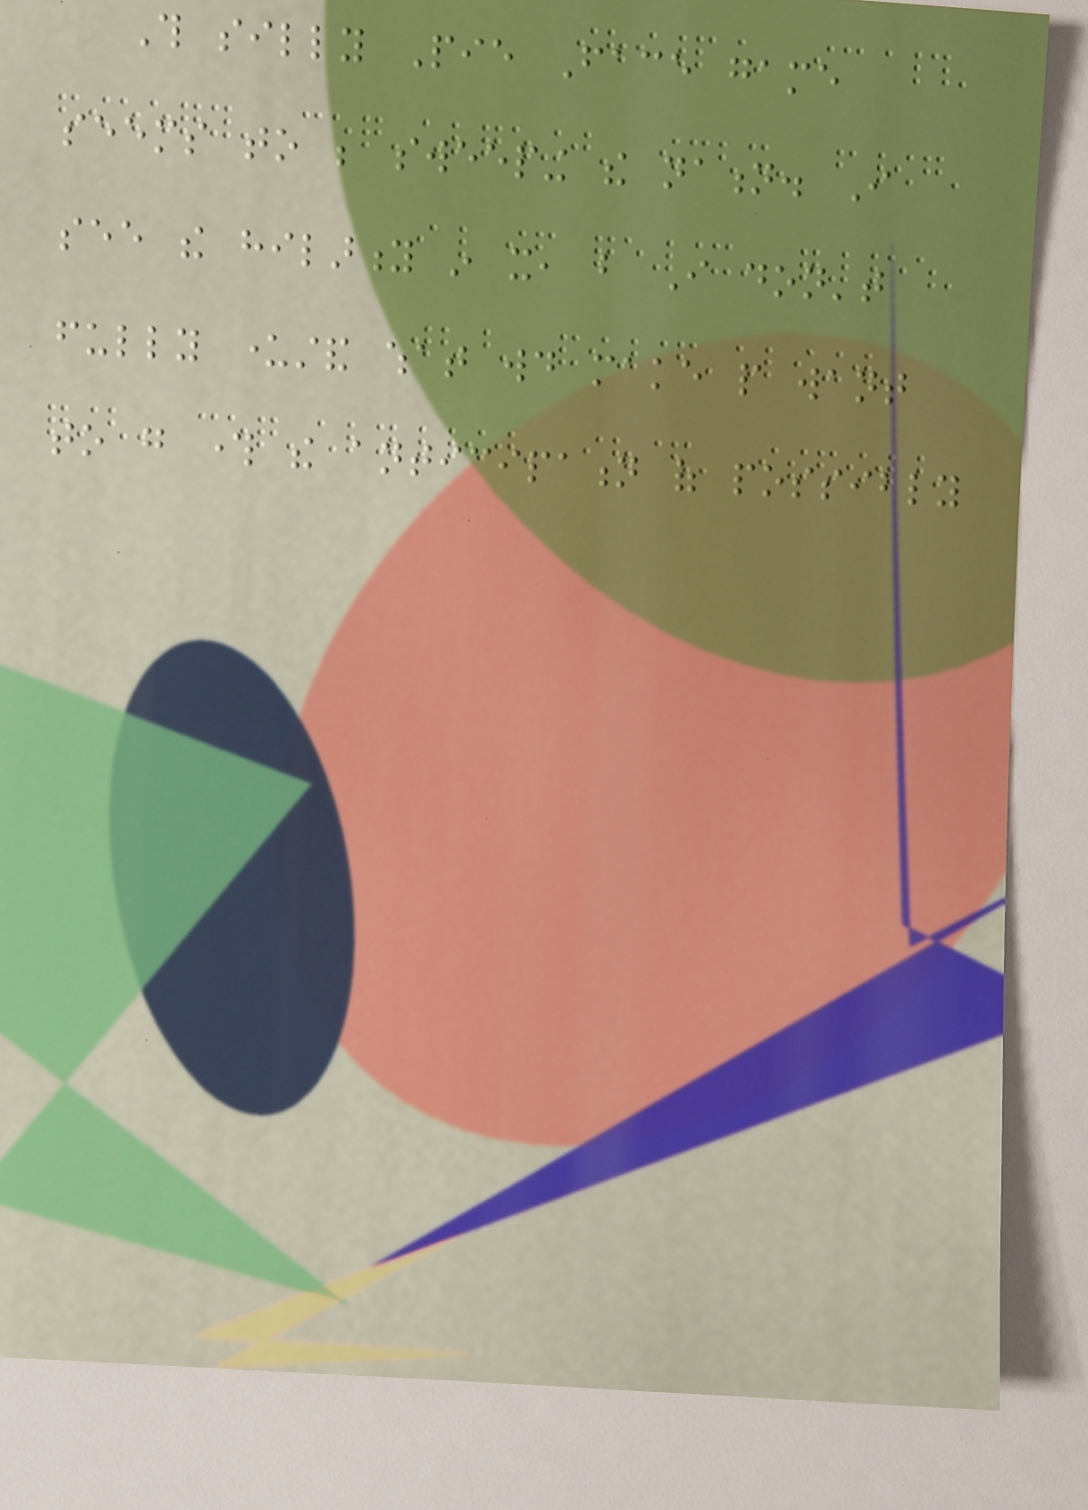This silly Pie Face game
seems to be sweeping the nation. I
see the hilarity in it, but I don't
fully understand what would make people want
to go through the anticipation of possibly
